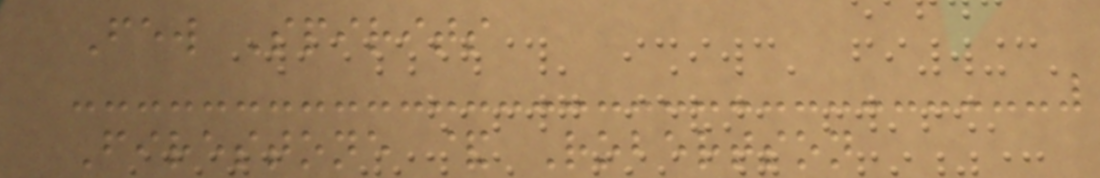Few Spirits
Firestone & Robertson
